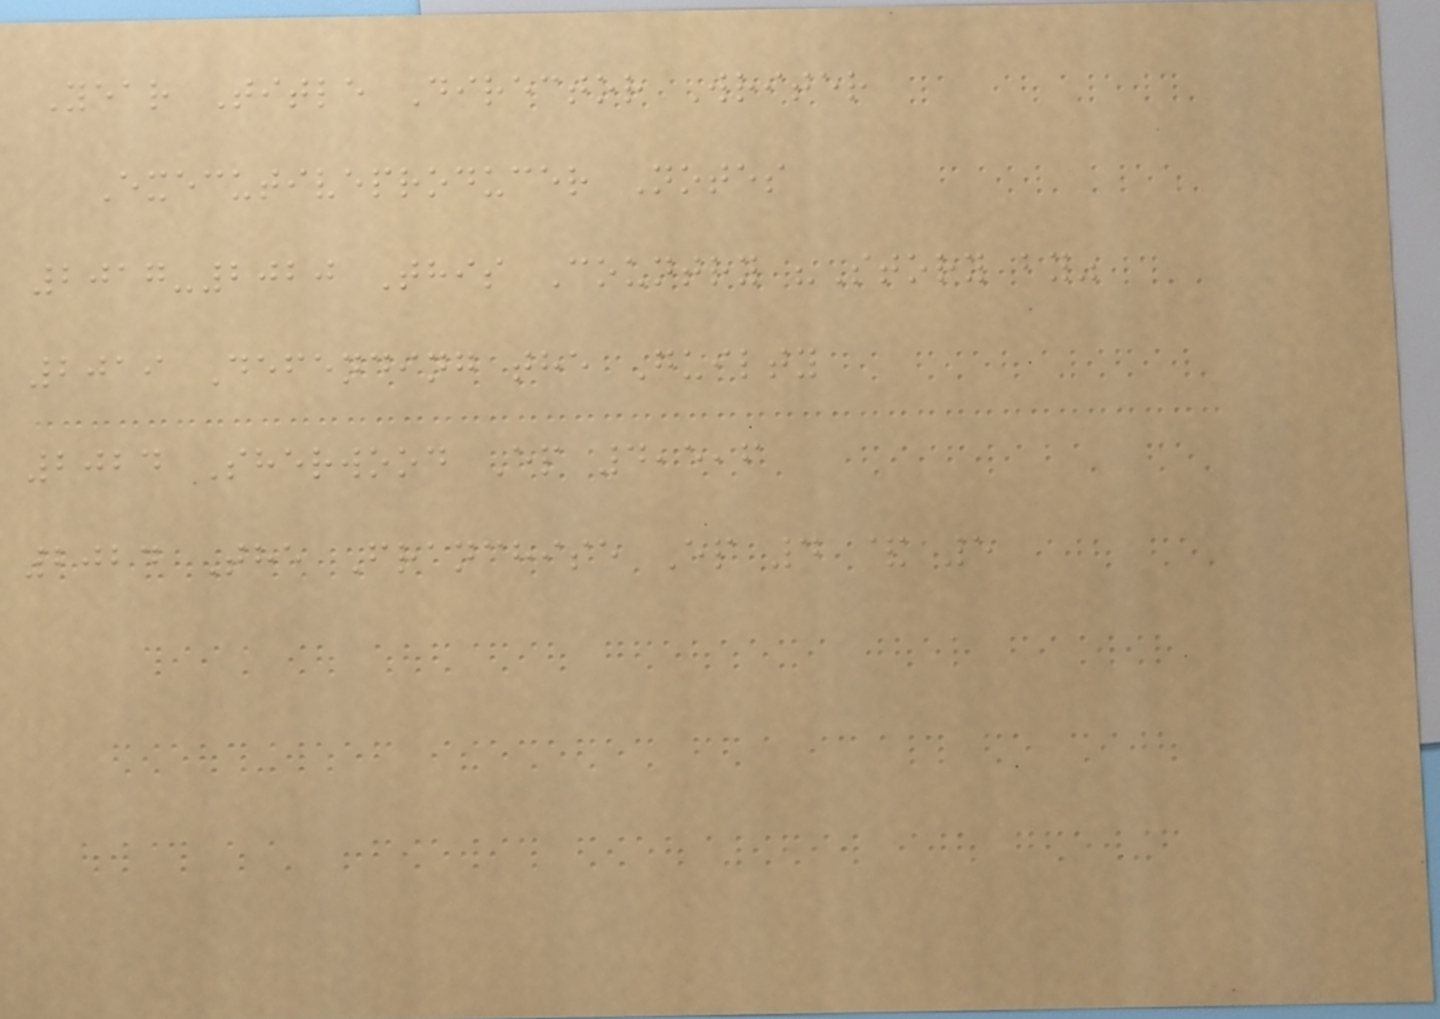Year Title Director Writer
Executiveproducer Notes
2017-2020 This Country "Story by"
2019 Defending the Guilty
2024 Sherwood Ep 4,5,6
2024 The Franchise Ep 4 & 5
